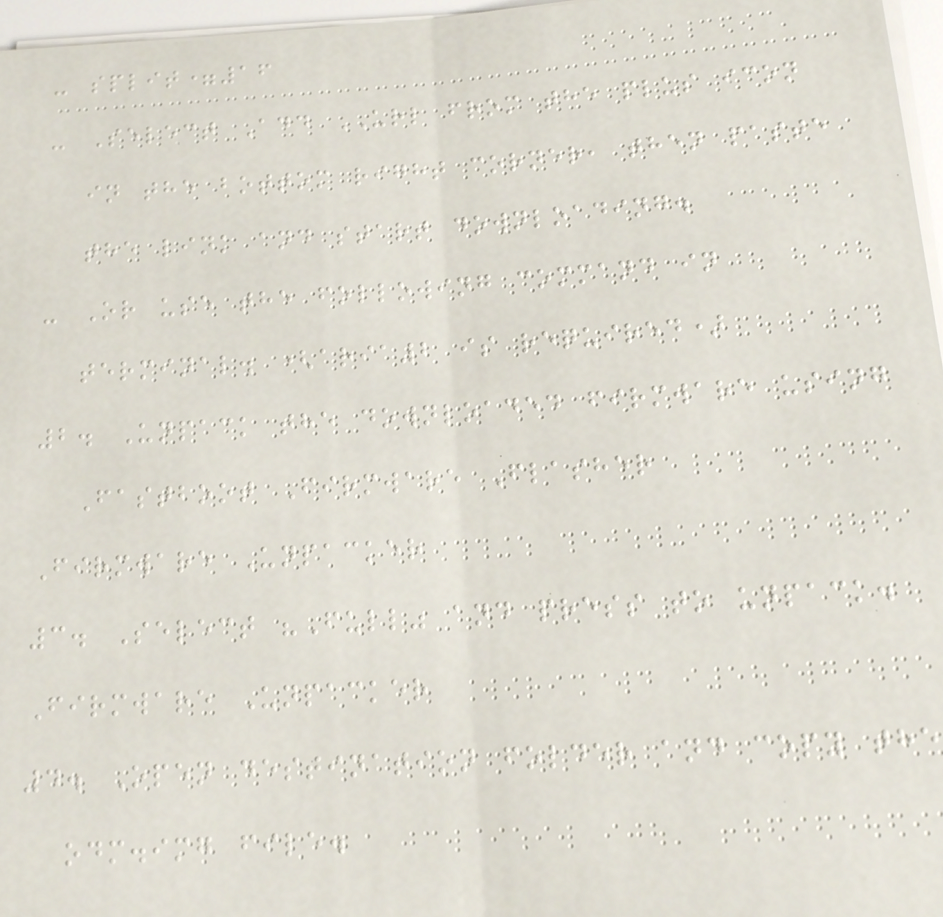- split=16
- Select Add URL from the plus icon
in the bottom right corner, then paste
the link and start downloading.
- Or use the following command in
terminal. (aria2 is required)
2. Unpack the downloaded firmware using
Fastboot Firmware Flasher
Firmware Unpacker
3. Select "Full" and press to unpack.
Firmware Unpacker
4. Open destination folder and copy the
odm.img file.
